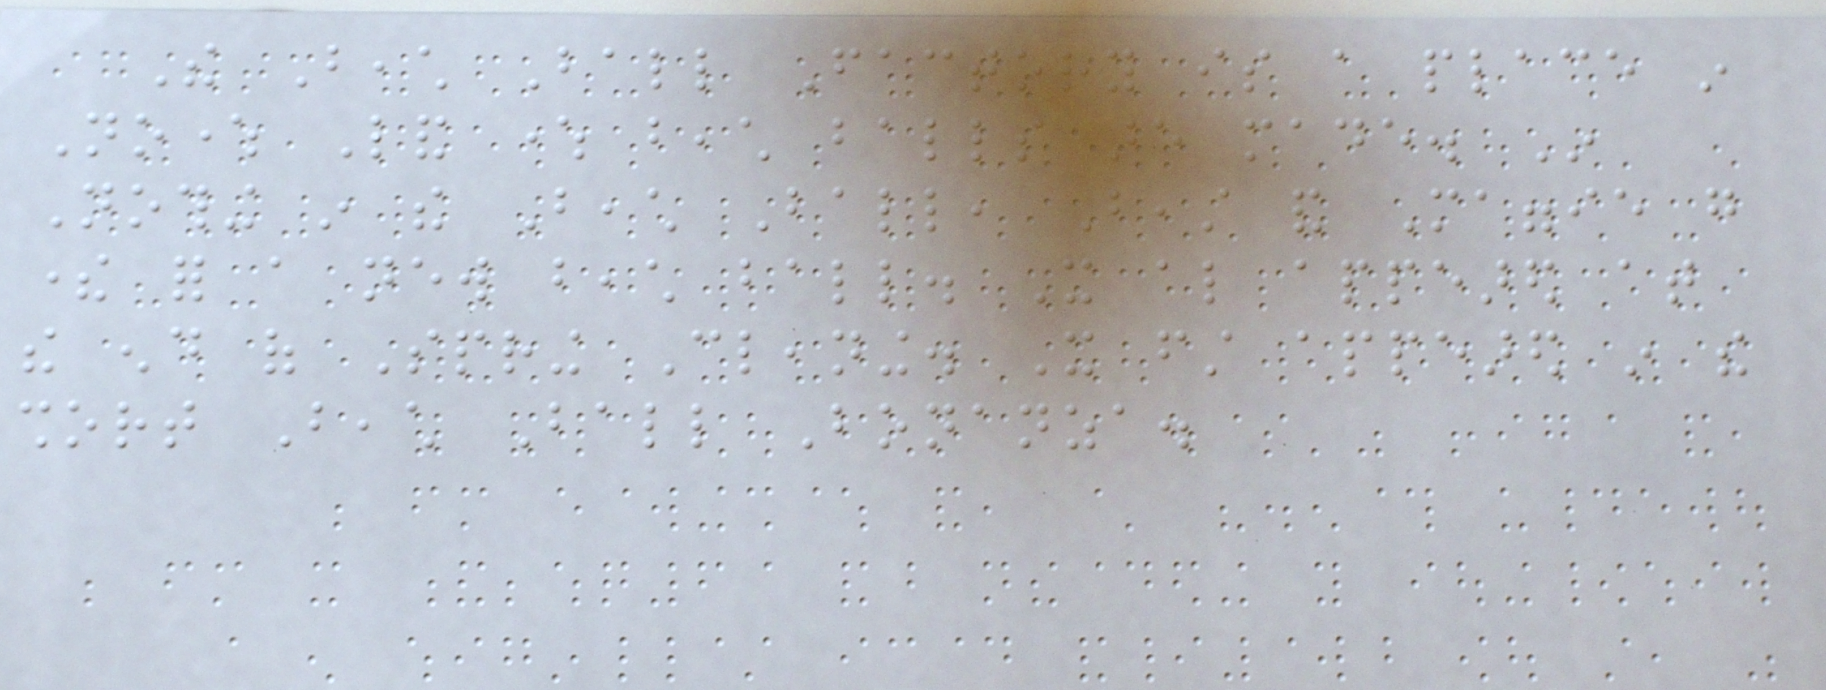The Beach Ball Factory is a place in
Nowhere Land where beach balls are made. In
Nothing in the Beach Ball, Beast and Maggie go
there for a new beach ball. It also appeared at
the end of Spring Cleaning. It first appeared in the
short Beach Ball Bonanza.
